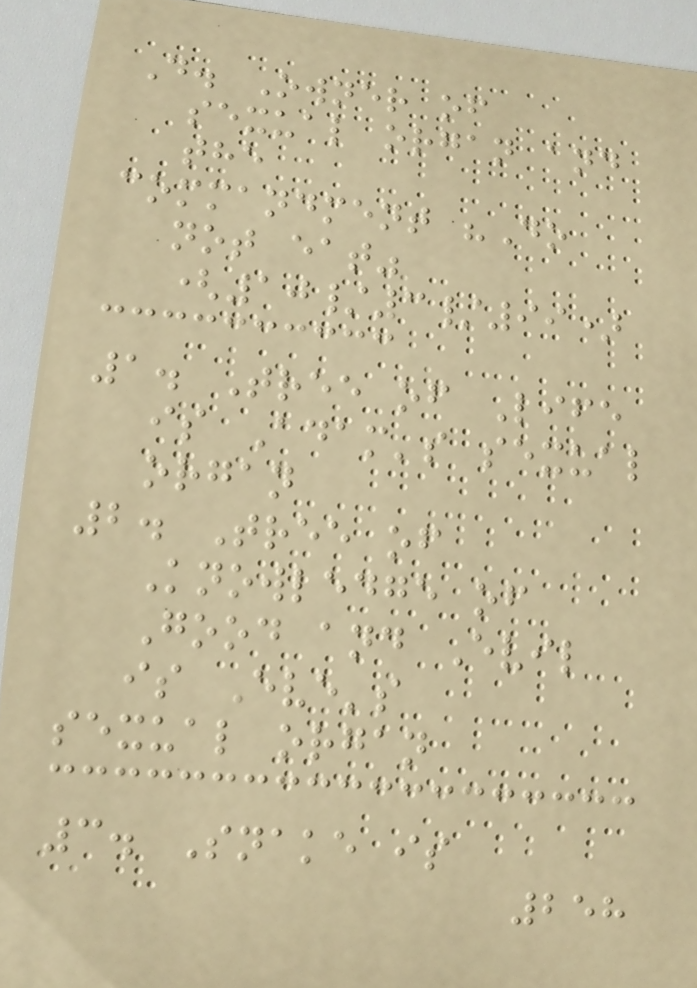D. Owner of
sexual organ and
the
commandment "Do
not eat"
(10/3/99)
1. Tree of Life
is Adam's sexual
organ
2. Tree of
Knowledge of
Good and Evil
is Eve's
sexual organ
3. Snake is
258
